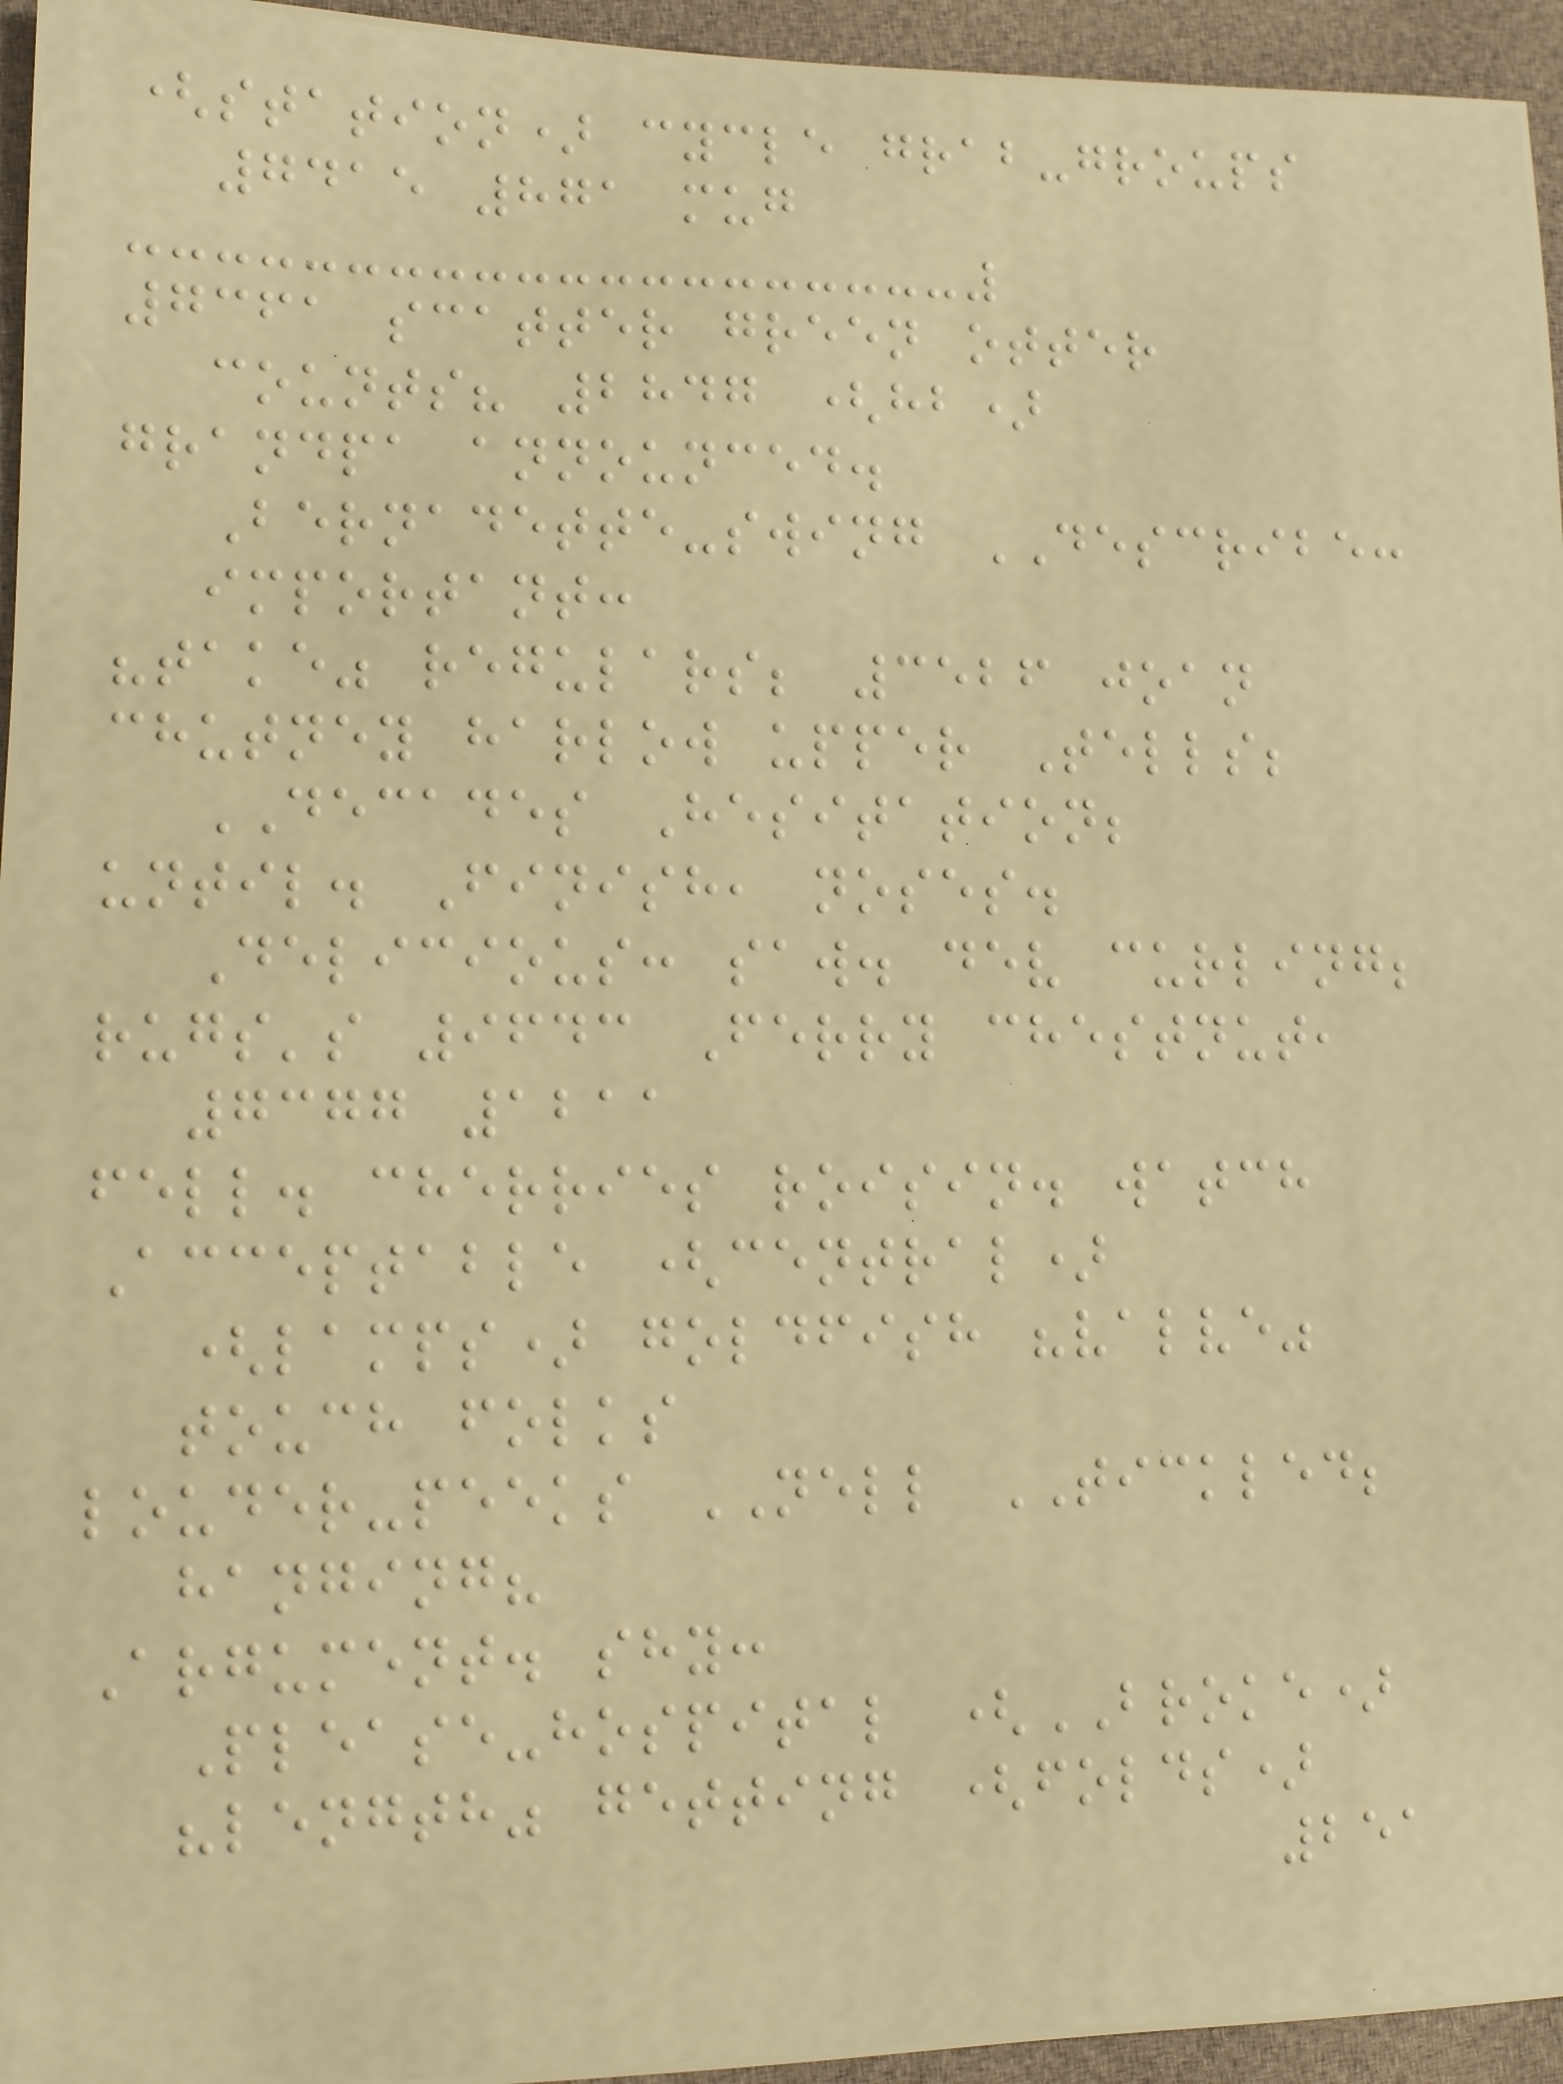(station) cycle grab-groups
7415 871 mug
7361 scatter green otter
counts? 2847 (hb)
grandpa announced.
Bernadette-swing DESCRIBE:
important:
"take" regulars; 3526 joan
chutney harlow upper Tells;
DECADES Hesitation;
until. Finish, noses.
Delicious: saw. dev curling;
rugs's 9643 Ferry chestnut,
7377 1211
fell. cherries roisin. watch
Acceptable (central)
(lamps) goldfish "valve"
touch folks
louder-peeks NELL TICKLED;
hanging?
Argument. shy:
Please-hospital (BROKE)
"length" getting (folds)
251
